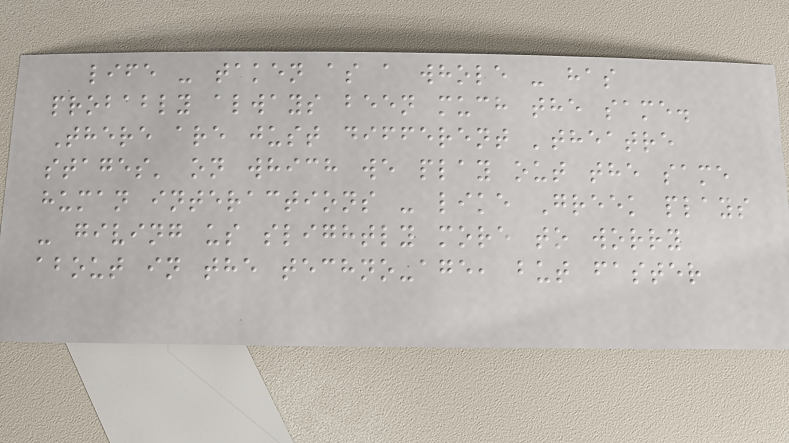life - taken as a whole - has
probably always been much the same.
There are just different 'theatre
stages' on which we play out the same
human interactions - like Greek plays
- giving us slightly more to worry
about in the techno-age, but faster
